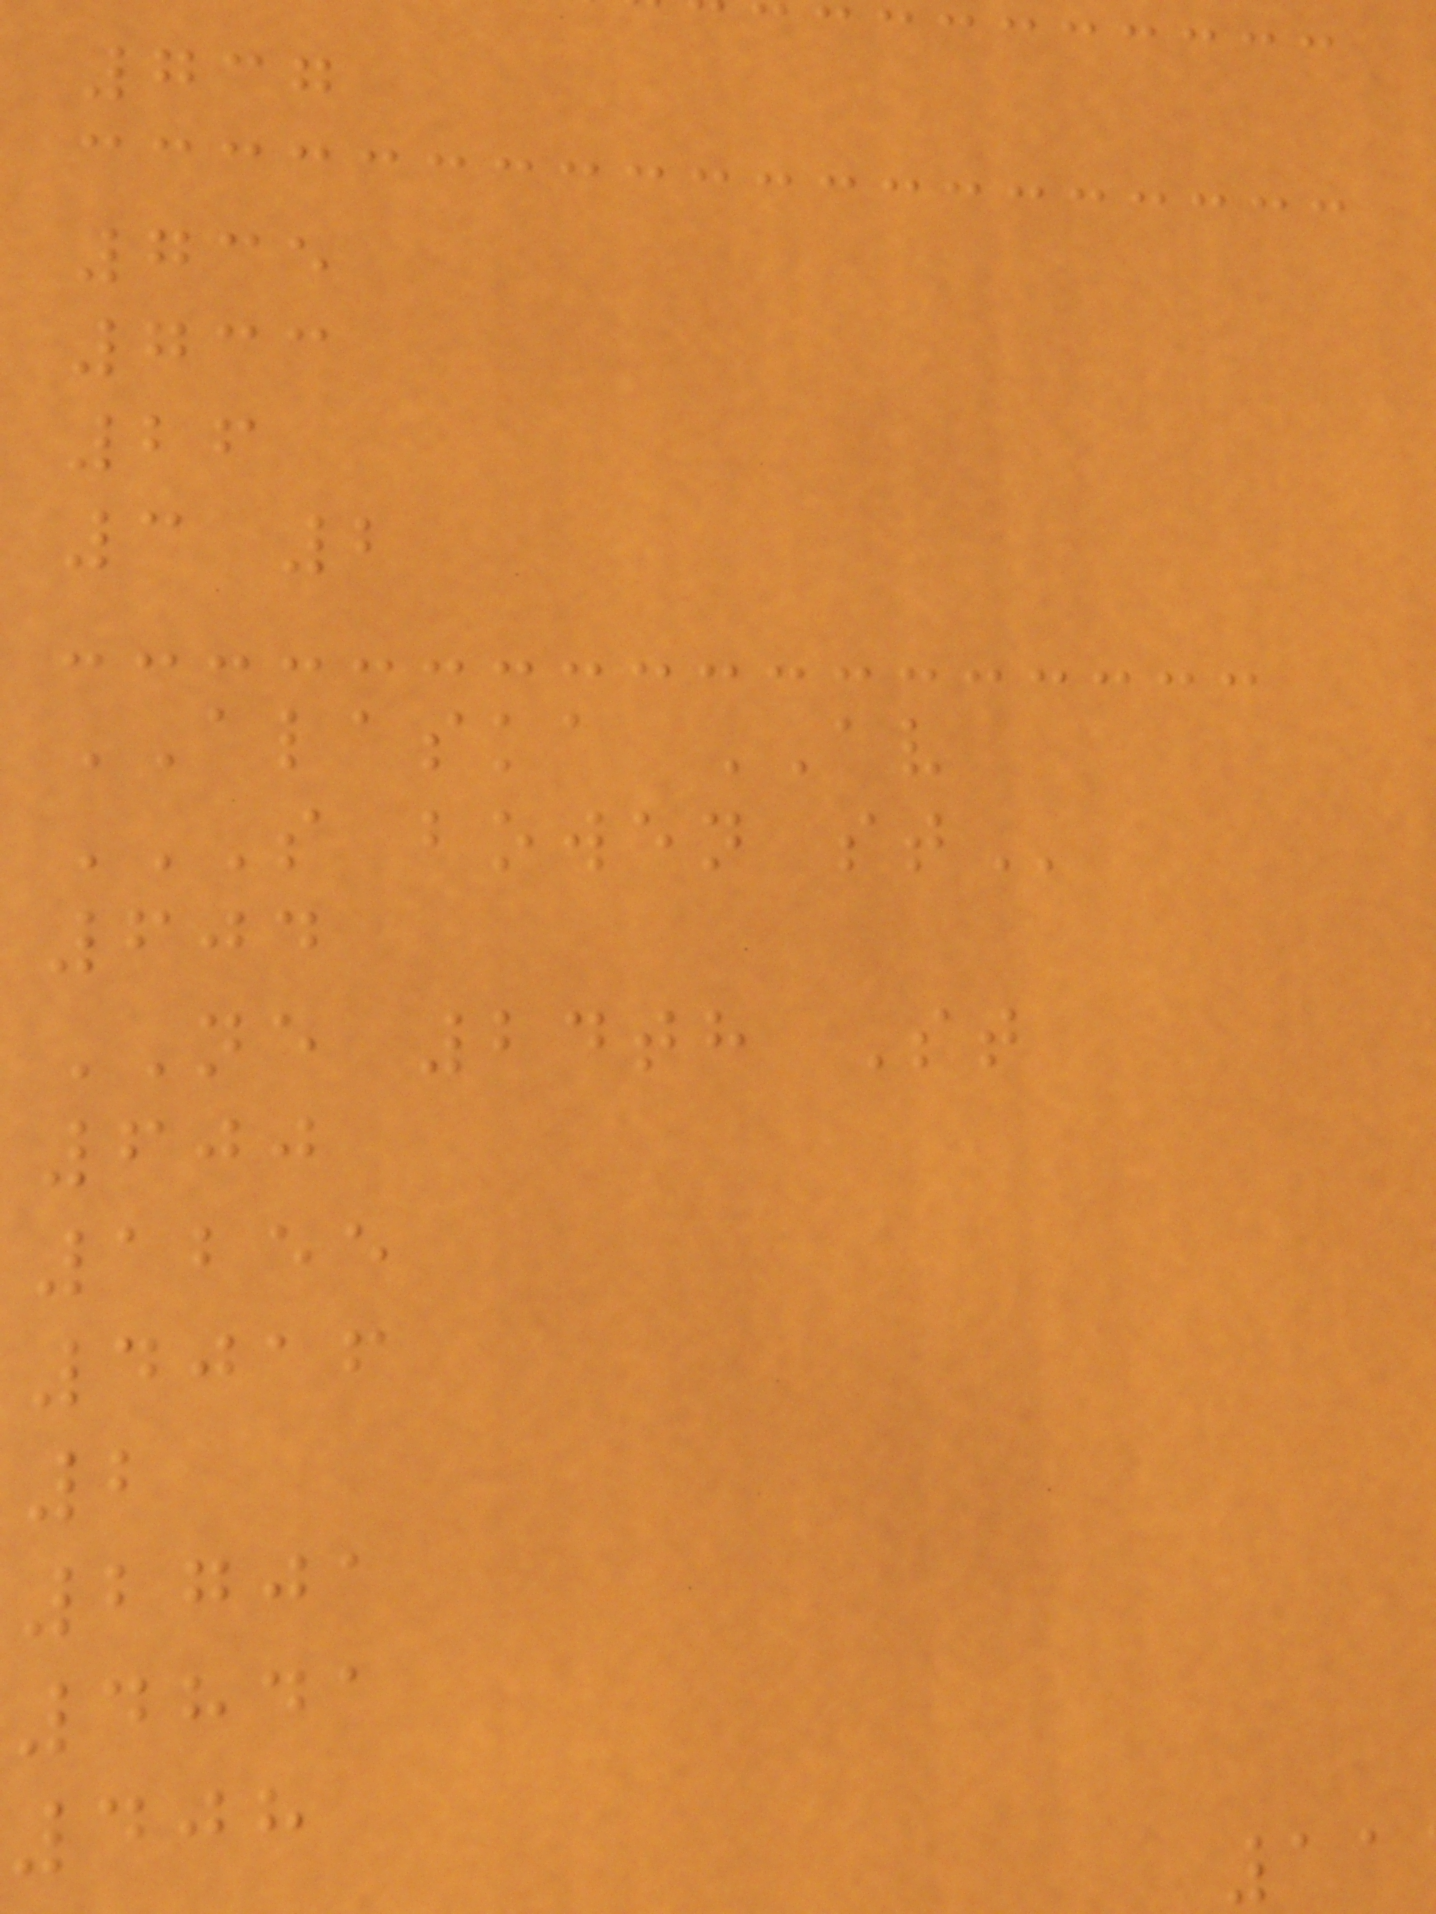737
735
733
26
3 2
ALASKA AV
S BOWEN ST
604
NE 24th St
600
1255
4016
2
2701
4841
408
